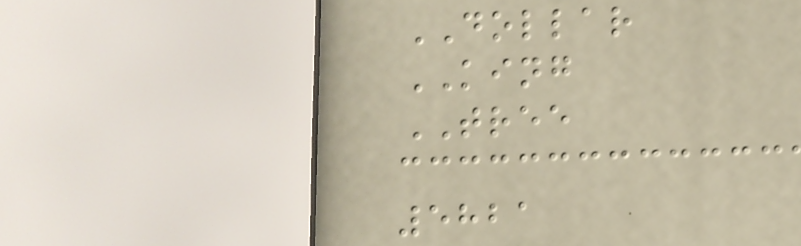DOLLAR
KING
TREE
5821
